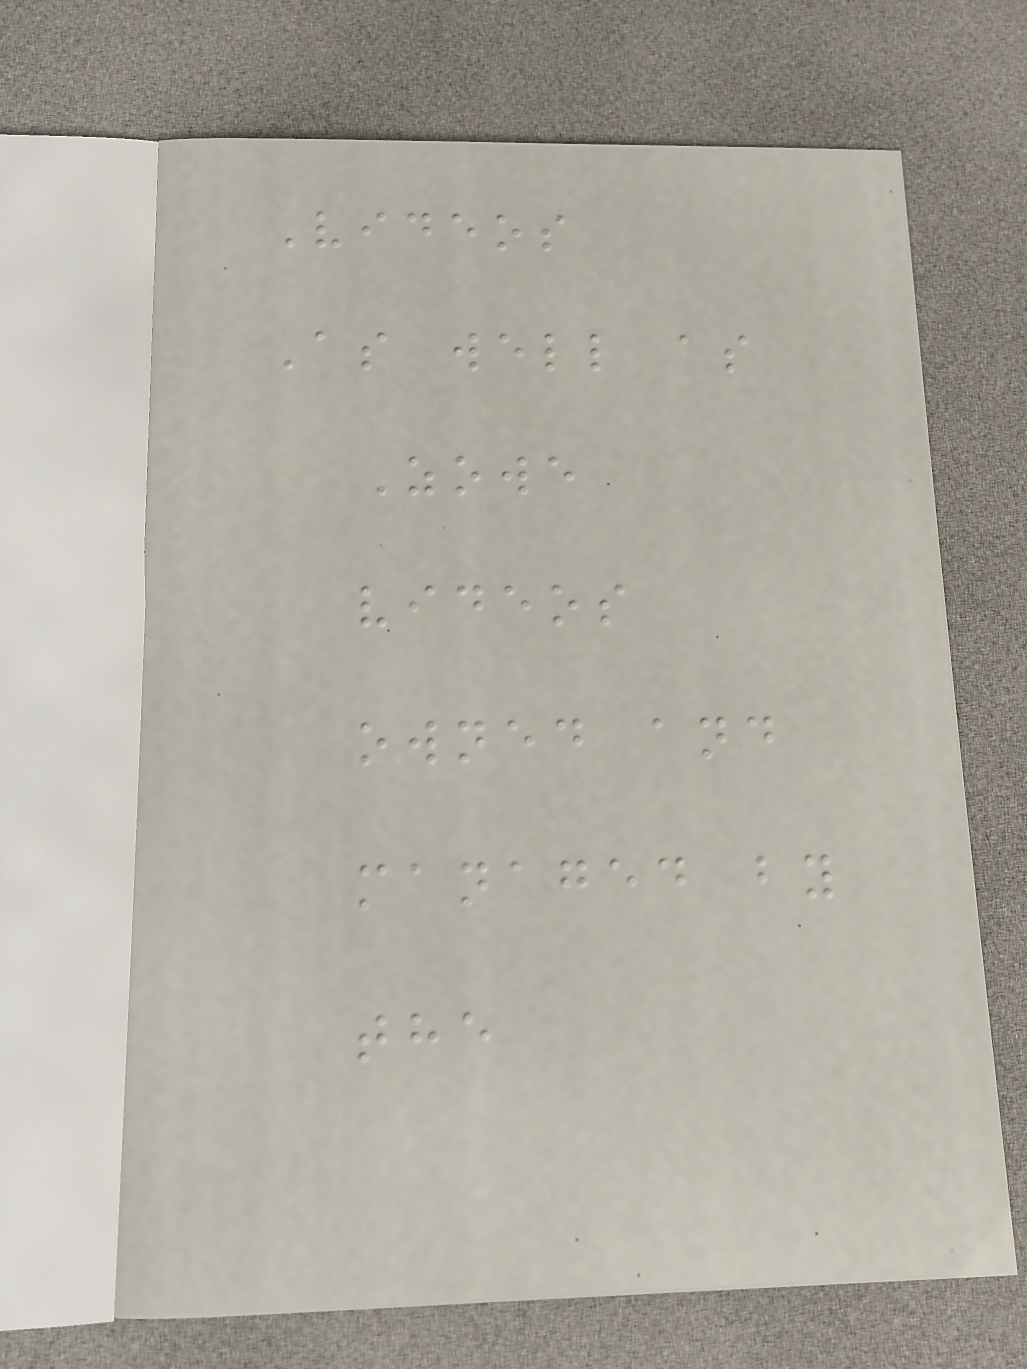Videos
As well as
Zowe
videos
owned and
managed by
the
